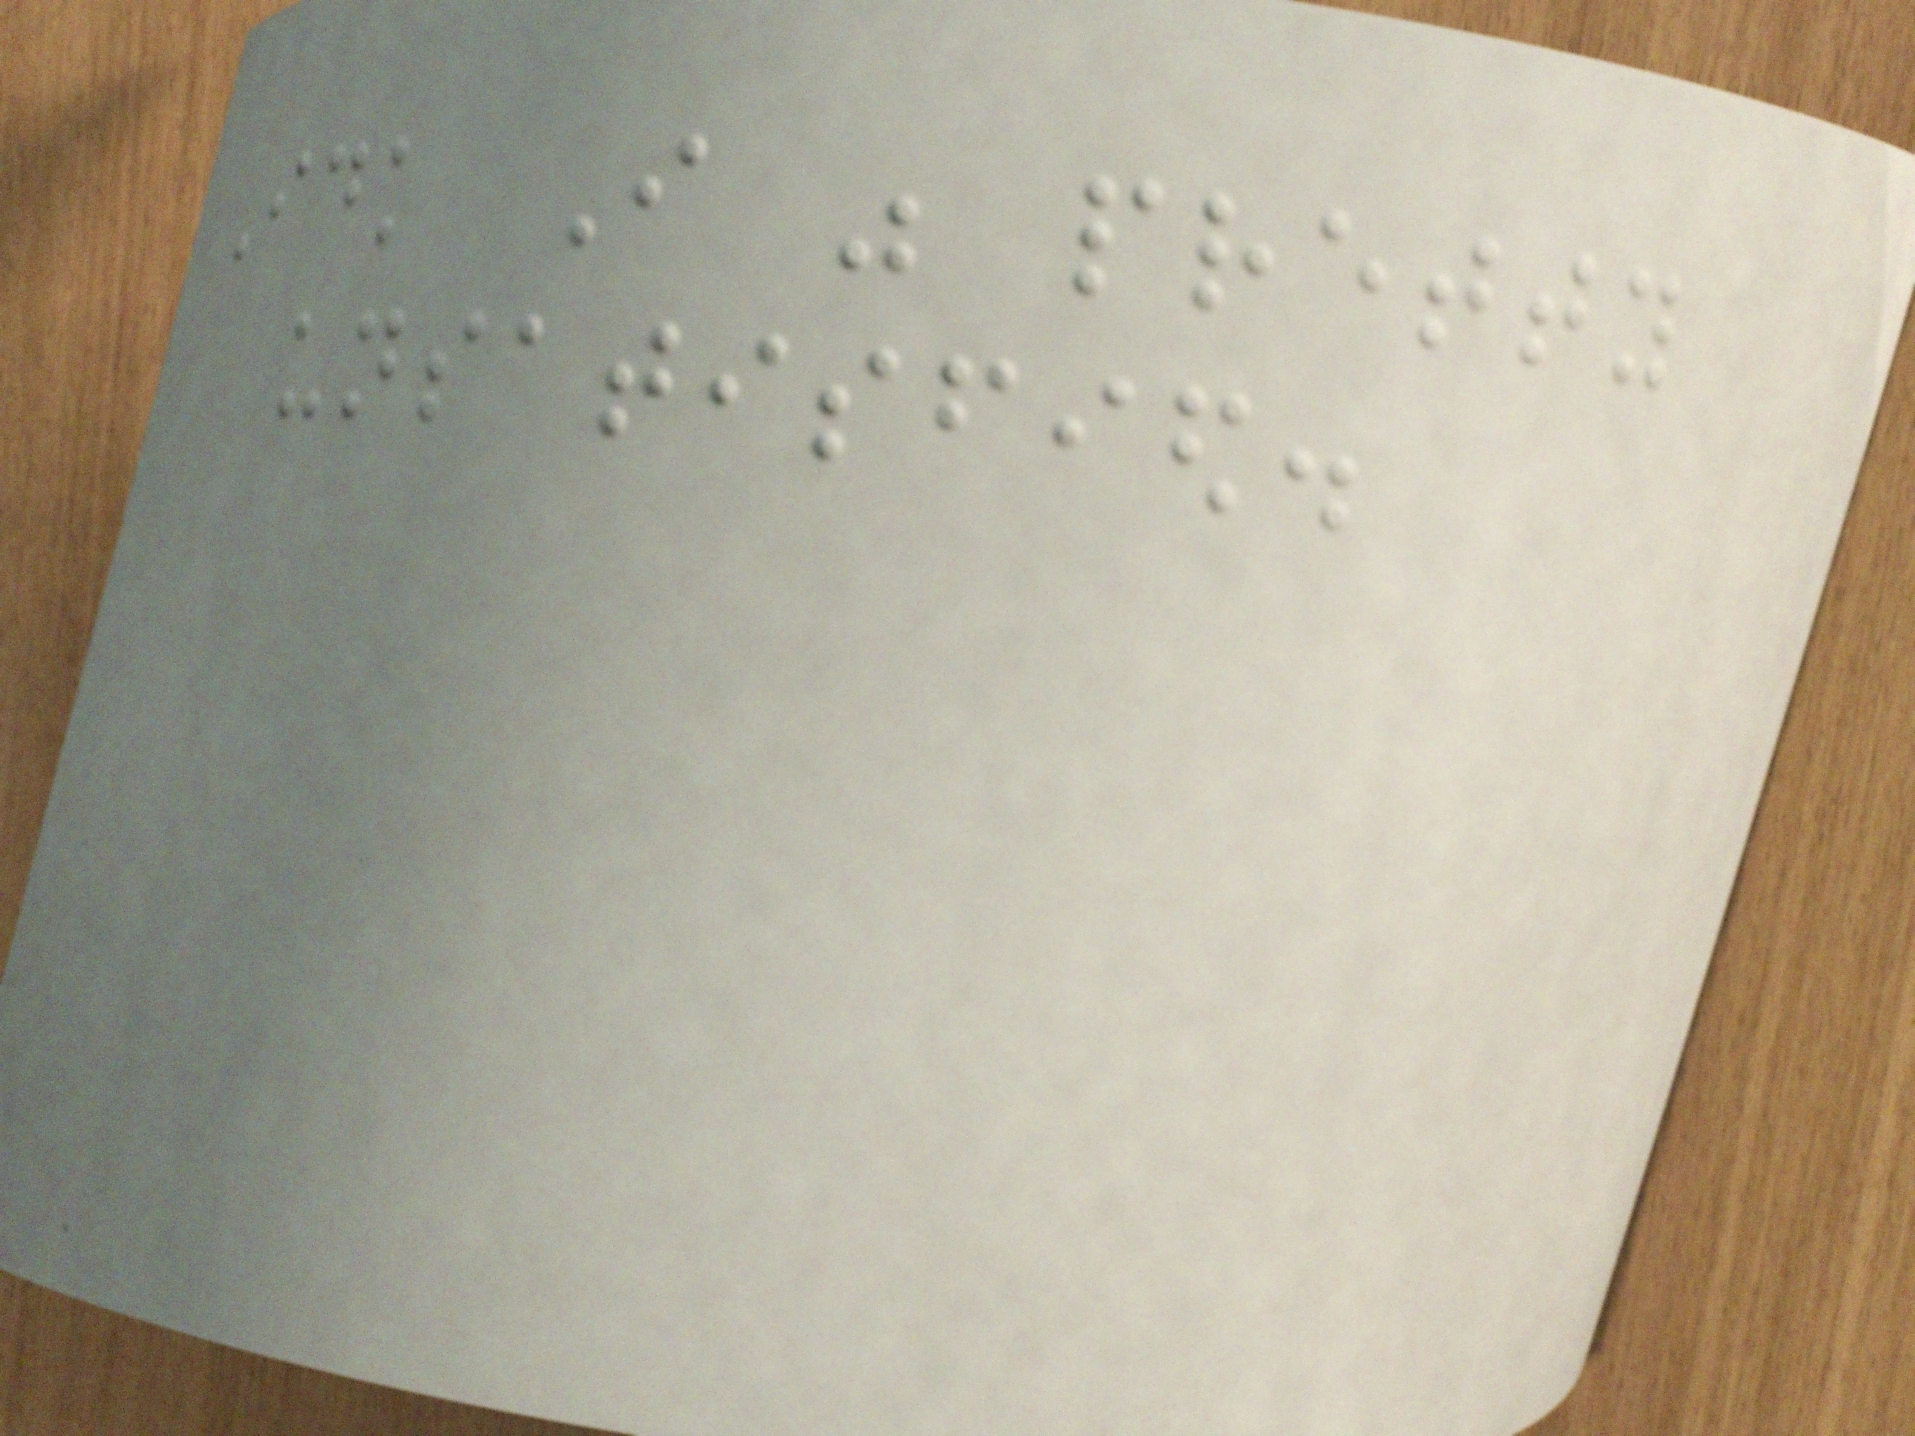Idk I was pretty
unsatisfied.
